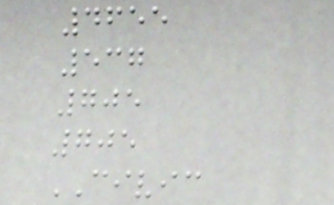4655
537
705
705
CIVIC
